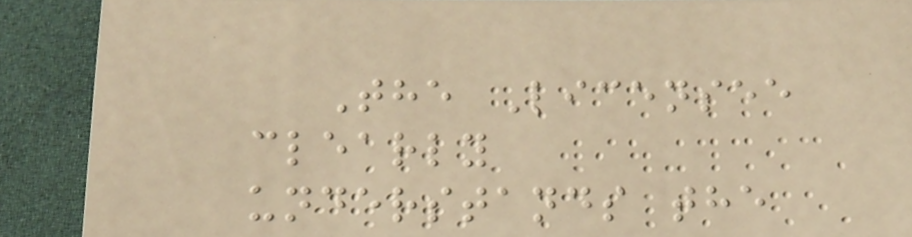The Licensee
clearly
understands the
